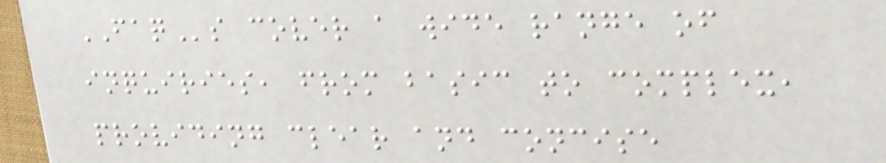FAQs cover a wide range of
inquiries, from basic to complex,
providing clear and concise
